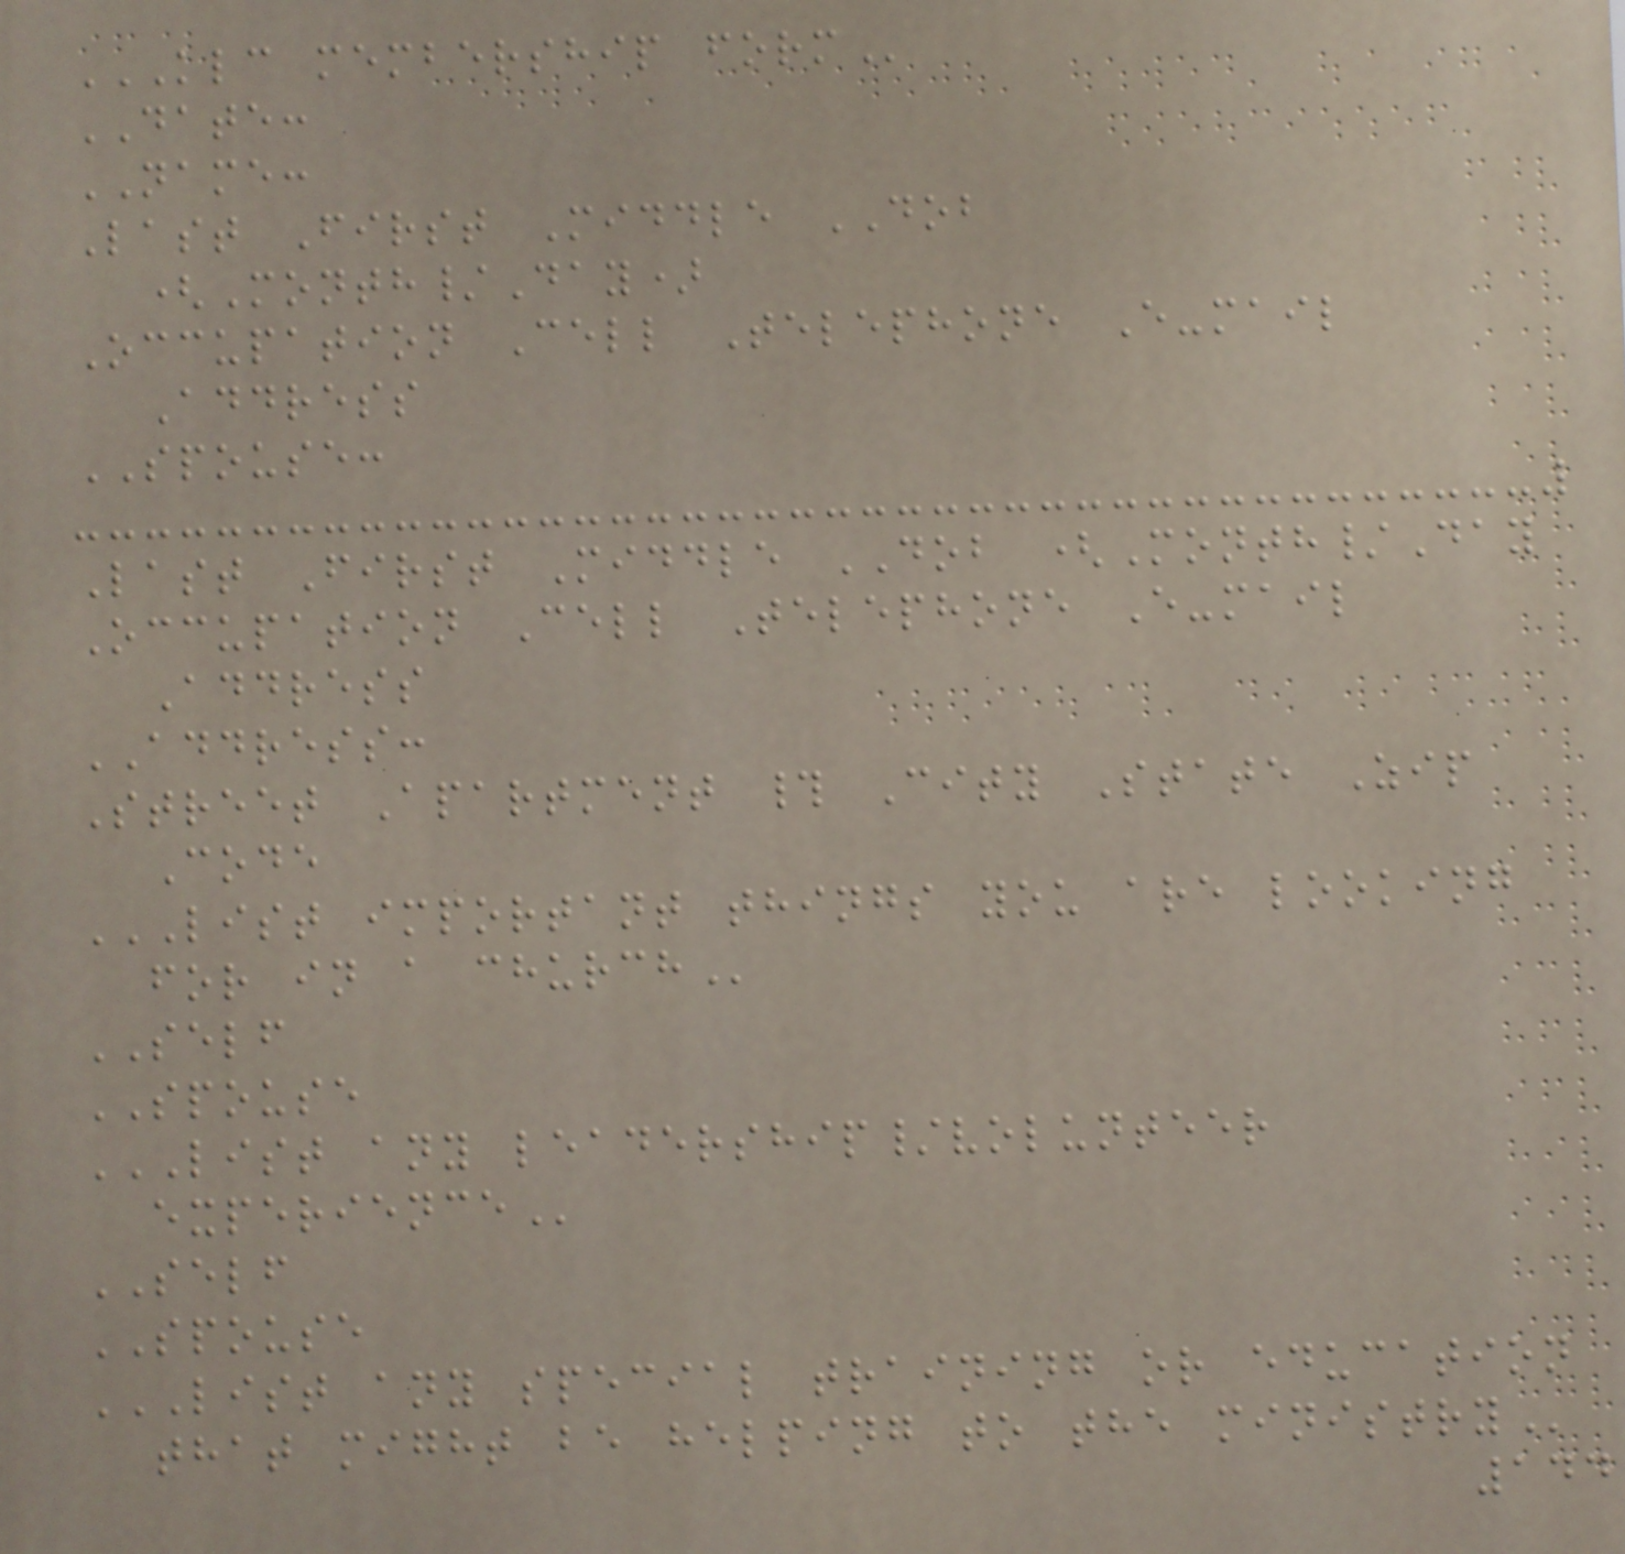KLC MEMBERSHIP FORM
DATE:
NAME:
Last First Middle DOB
(Month/Day)
Occupation Cell Telephone E-mail
Address
SPOUSE:
Last First Middle DOB (Month/Day
Occupation Cell Telephone E-mail
Address
ADDRESS:
Street Apartment # City State Zip
Code
LIST IMPORTANT THINGS YOU ARE LOOKING
FOR IN A CHURCH
SELF
SPOUSE
LIST ANY LEADERSHIP/VOLUNTEER
EXPERIENCE
SELF
SPOUSE
LIST ANY SPECIAL TRAINING OR EDUCATION
THAT MIGHT BE HELPING TO THE MINISTRY
144
